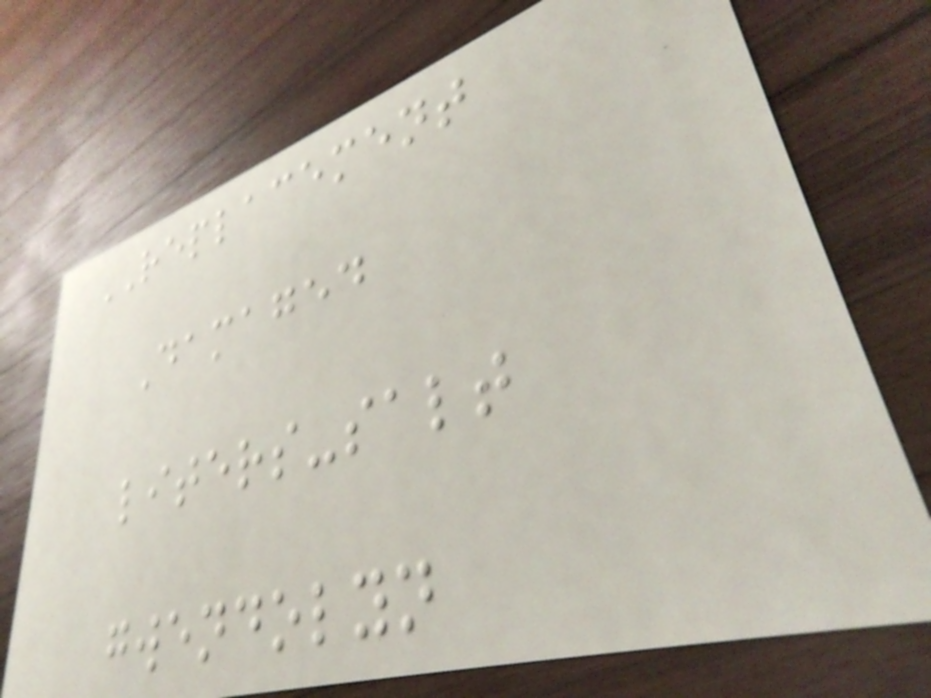REPLACEMENT
Damaged
liters-salt
gwendolyn
